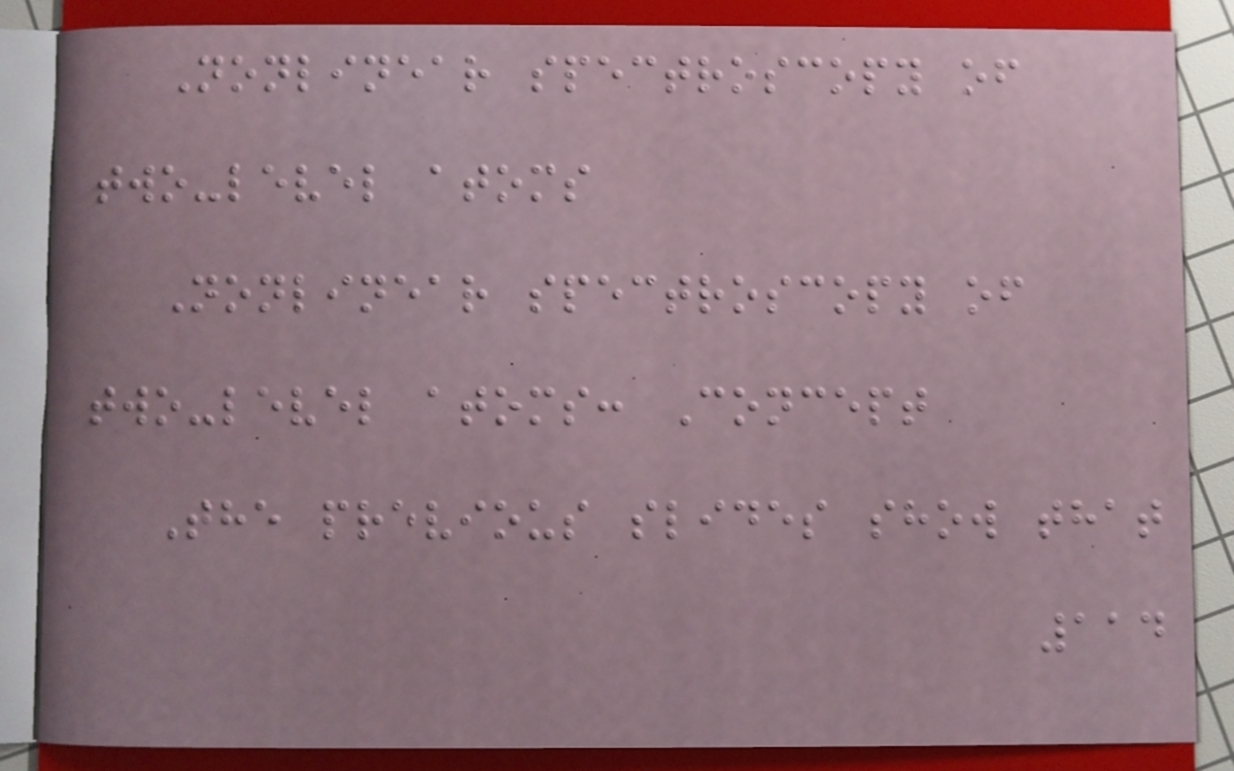Nonlinear spectroscopy of
two-level atoms
Nonlinear spectroscopy of
two-level atoms: Concept
The previous slides show that
114
